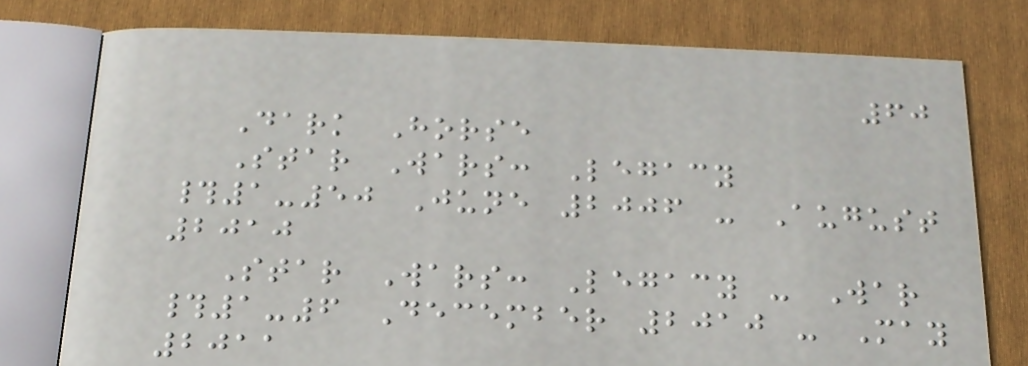60
Dark Horse
Star Wars: Legacy
#1-50 June 2006 - August
2010
Star Wars: Legacy - War
#1-6 December 2010 - May
2011
